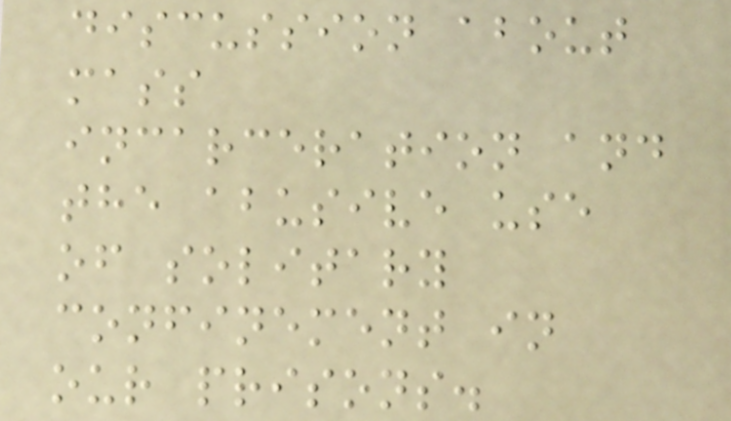discussion about
mass
incarceration and
the abusive use
of solitary
confinement in
our prisons.
